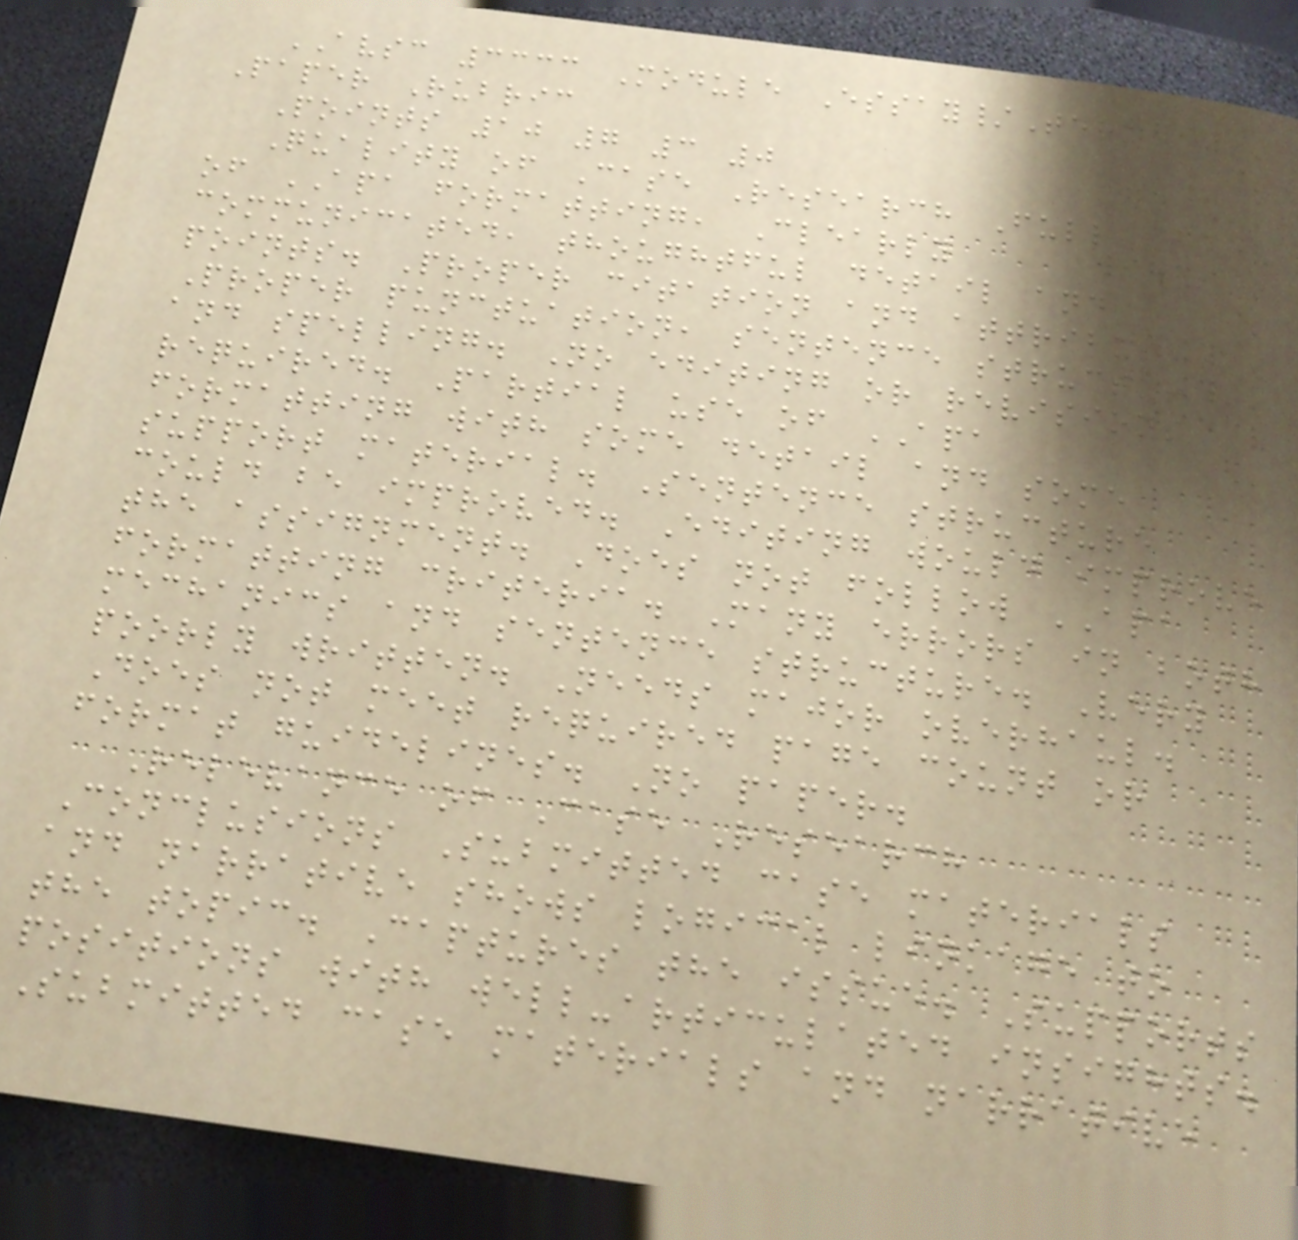AVSC 3333 Module Essay/Term
Paper Rubric
Points 10 7 3 0
Quality of Case Research Full use
of APA formatting, Clearly
communicated, thoughtful detail and
points. Proper citation and attribution.
Proper punctuation, sentence structure
and spelling. No editing or revisions
required. Partial use of APA
formatting with some detail and some
support material. Sentence structure
could be improved. Editing would improve
the assignment. Does not follow APA
formatting criteria. Many errors in both
mechanics and sentence structure. Very
poorly written. Needs major overhaul.
Does not meet required page count or
format guidelines. No paper.
Relevance of Case Research
Conclusions Submitted case materials
and narrative shows logical linkage to
the topic. Captures the issue. Supports
positions with well-articulated insights.
Submitted case materials and narrative
